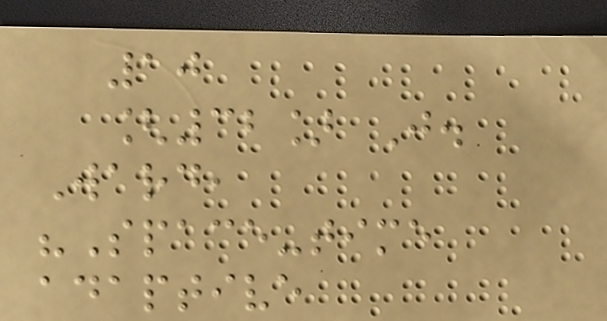10
[32] J.
Ward,
"Space-time
adaptive
